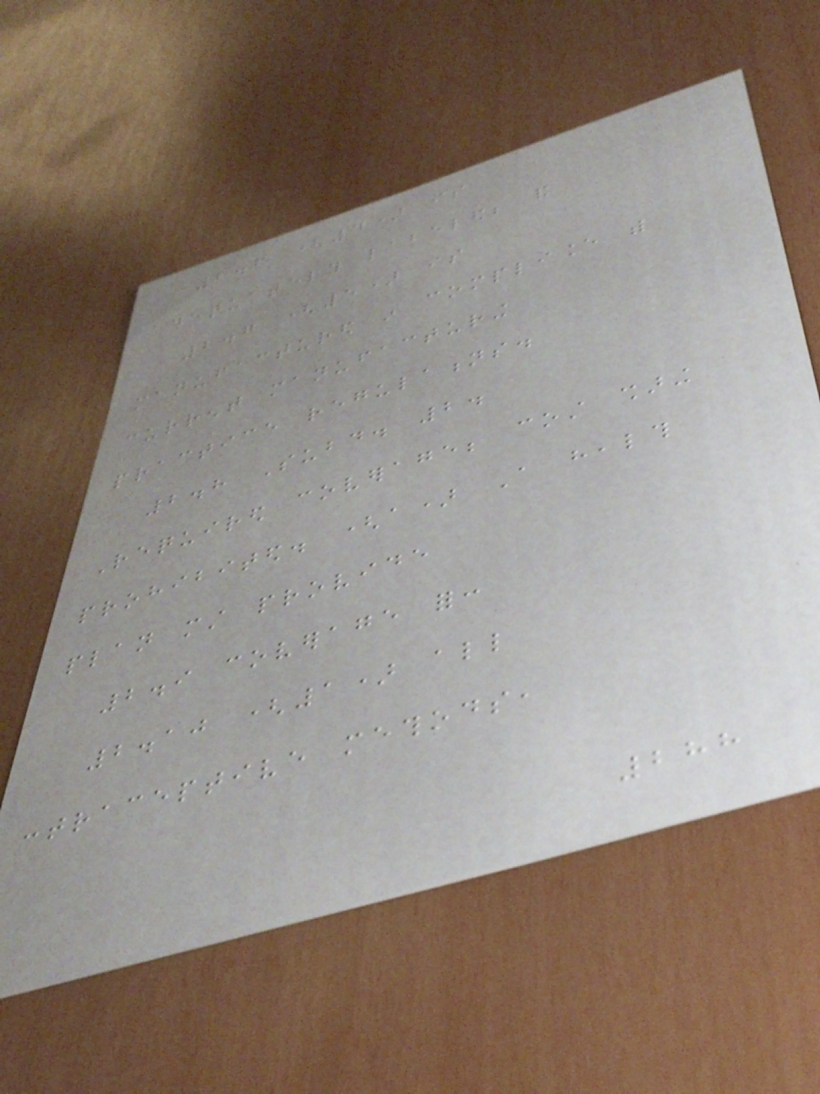2.6 (4) is
adequately labeled; and
2.7 (5) is
manufactured in compliance with
current manufacturing
practice regulations.
2.8 Subd. 2.
Required coverage; cost sharing
prohibited. (a) A health
plan must provide
2.9 coverage for:
2.10 (1) all
contraceptive methods,
288
